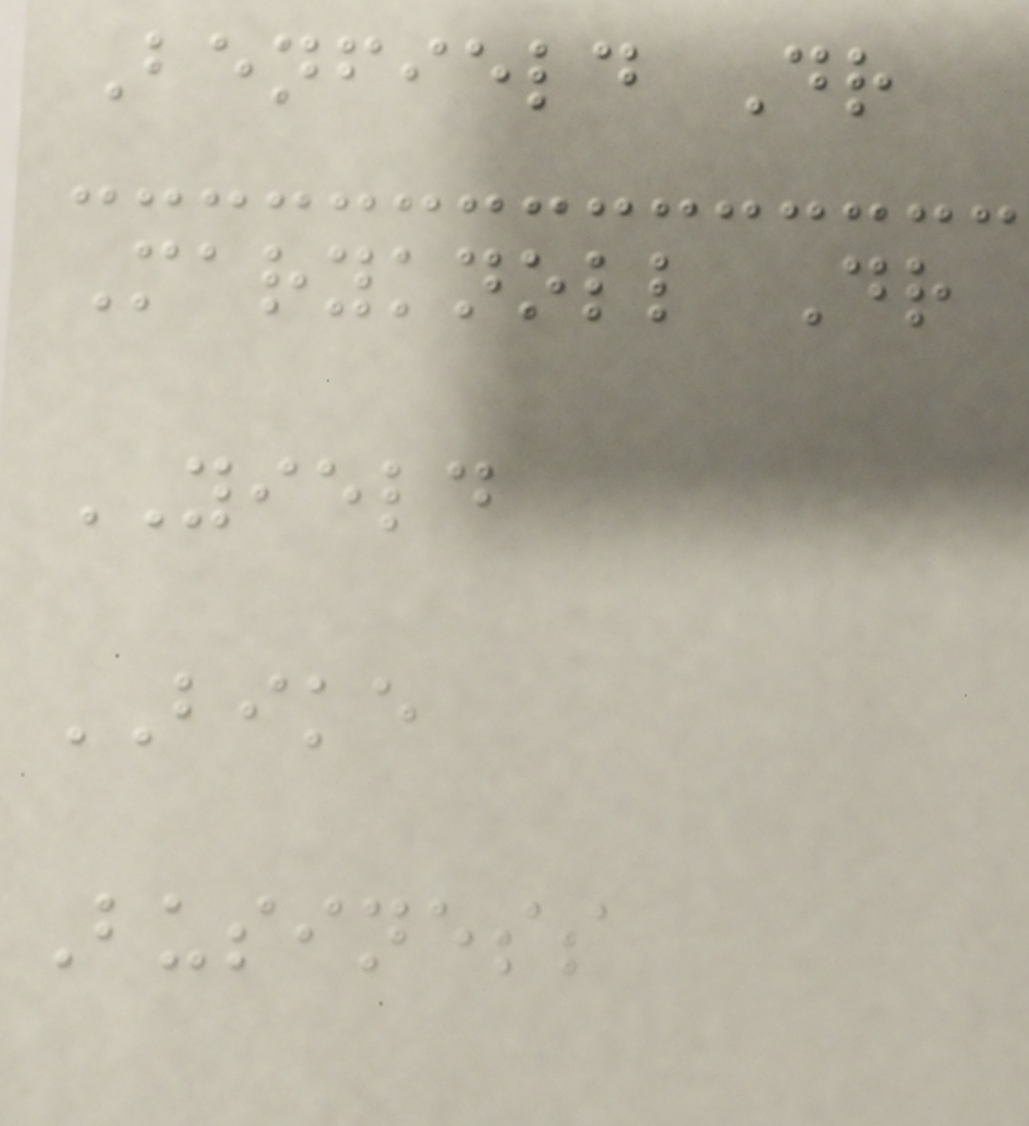Benfield Dr
Maryknoll Dr
YIELD
BIKE
Business
